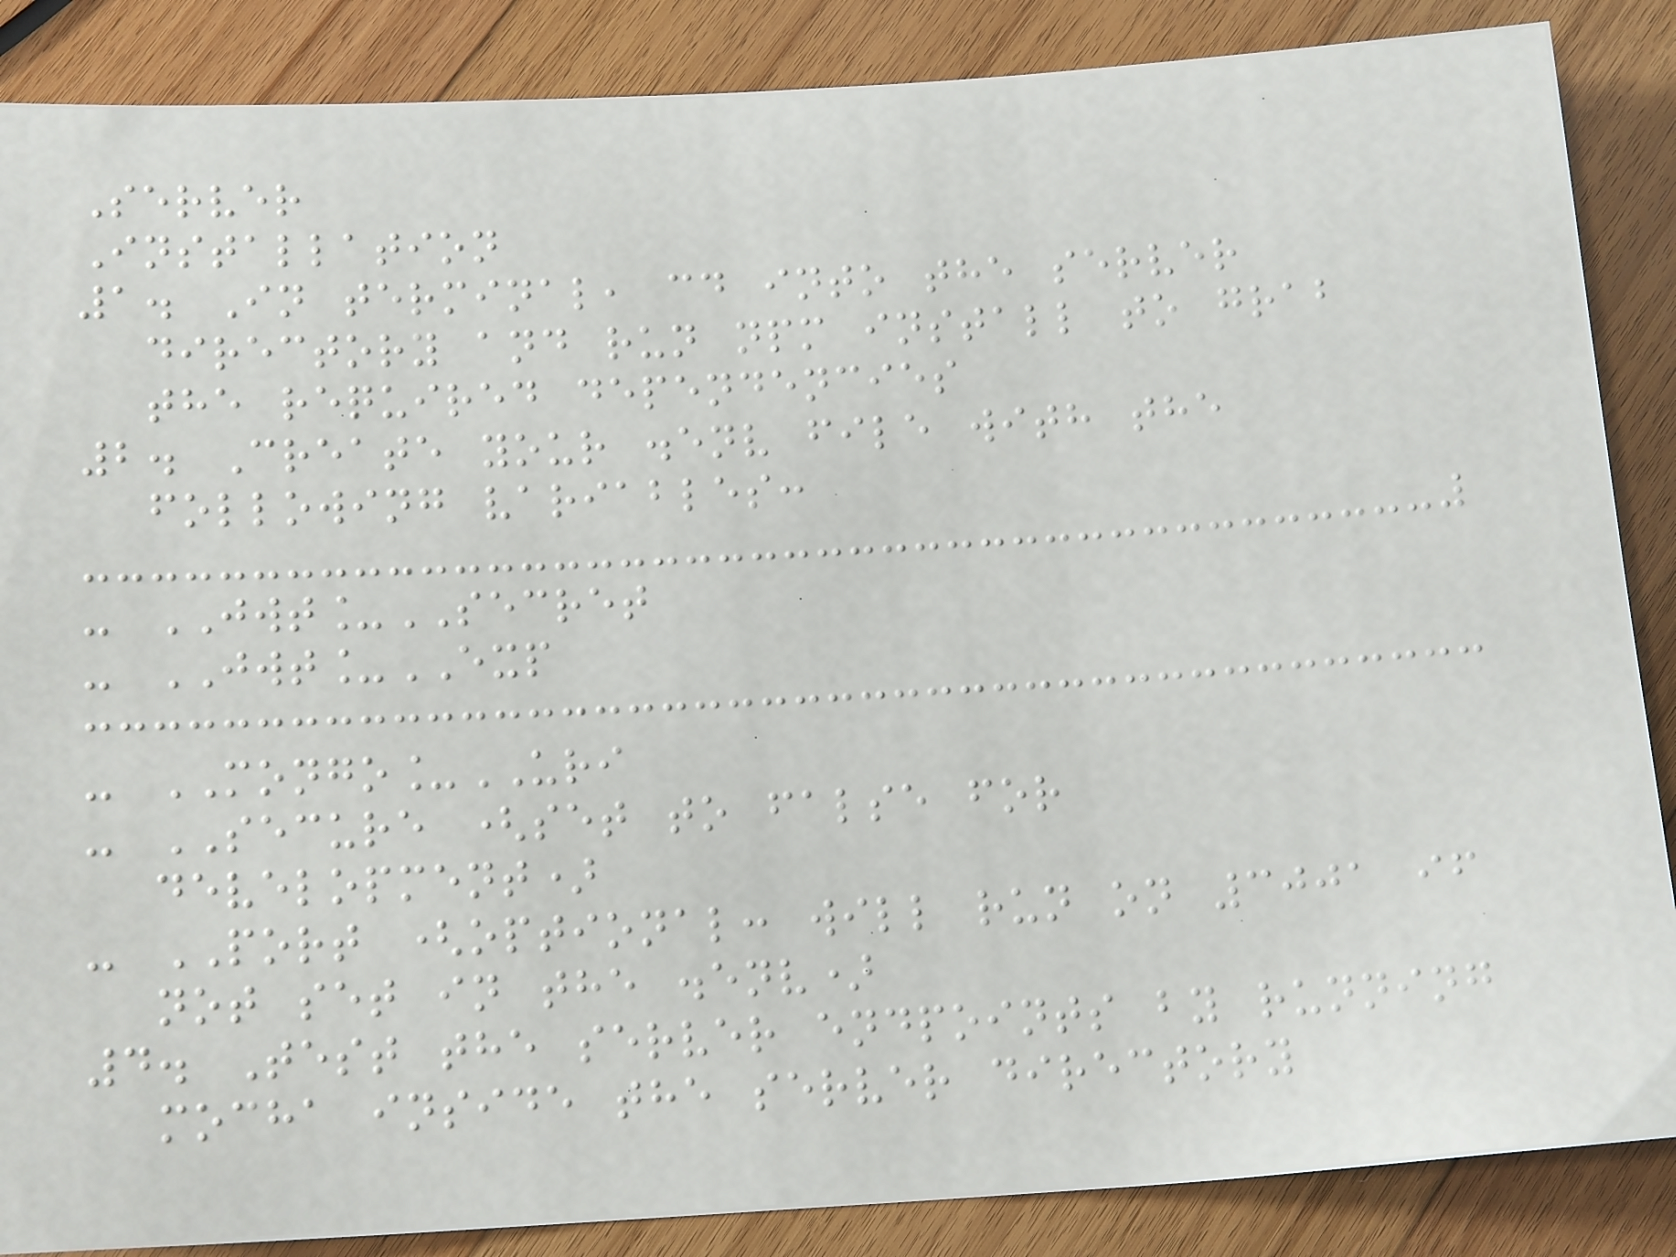Server
Installation
1. In terminal, cd into the server
directory and run npm install to grab
the required dependencies
2. Create your .env file with the
following variables:
- JWT_SECRET
- JWT_EXP
- MONGO_URI
- SECURE (set to false for
development)
- PORT (optional: will run on 3001 if
not set in the .env)
4. Test the server endpoints by running
mocha inside the server directory
